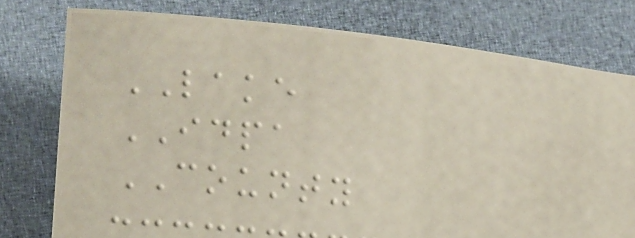LAKE
IDPA
COUNTY
